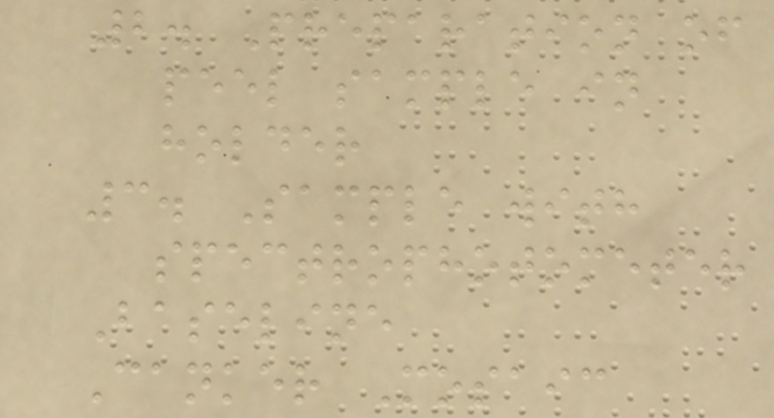2. Preparation of
peel sample in
holder
3. Sample with
spectrophotometer
Baseline
Canker Mosaic
